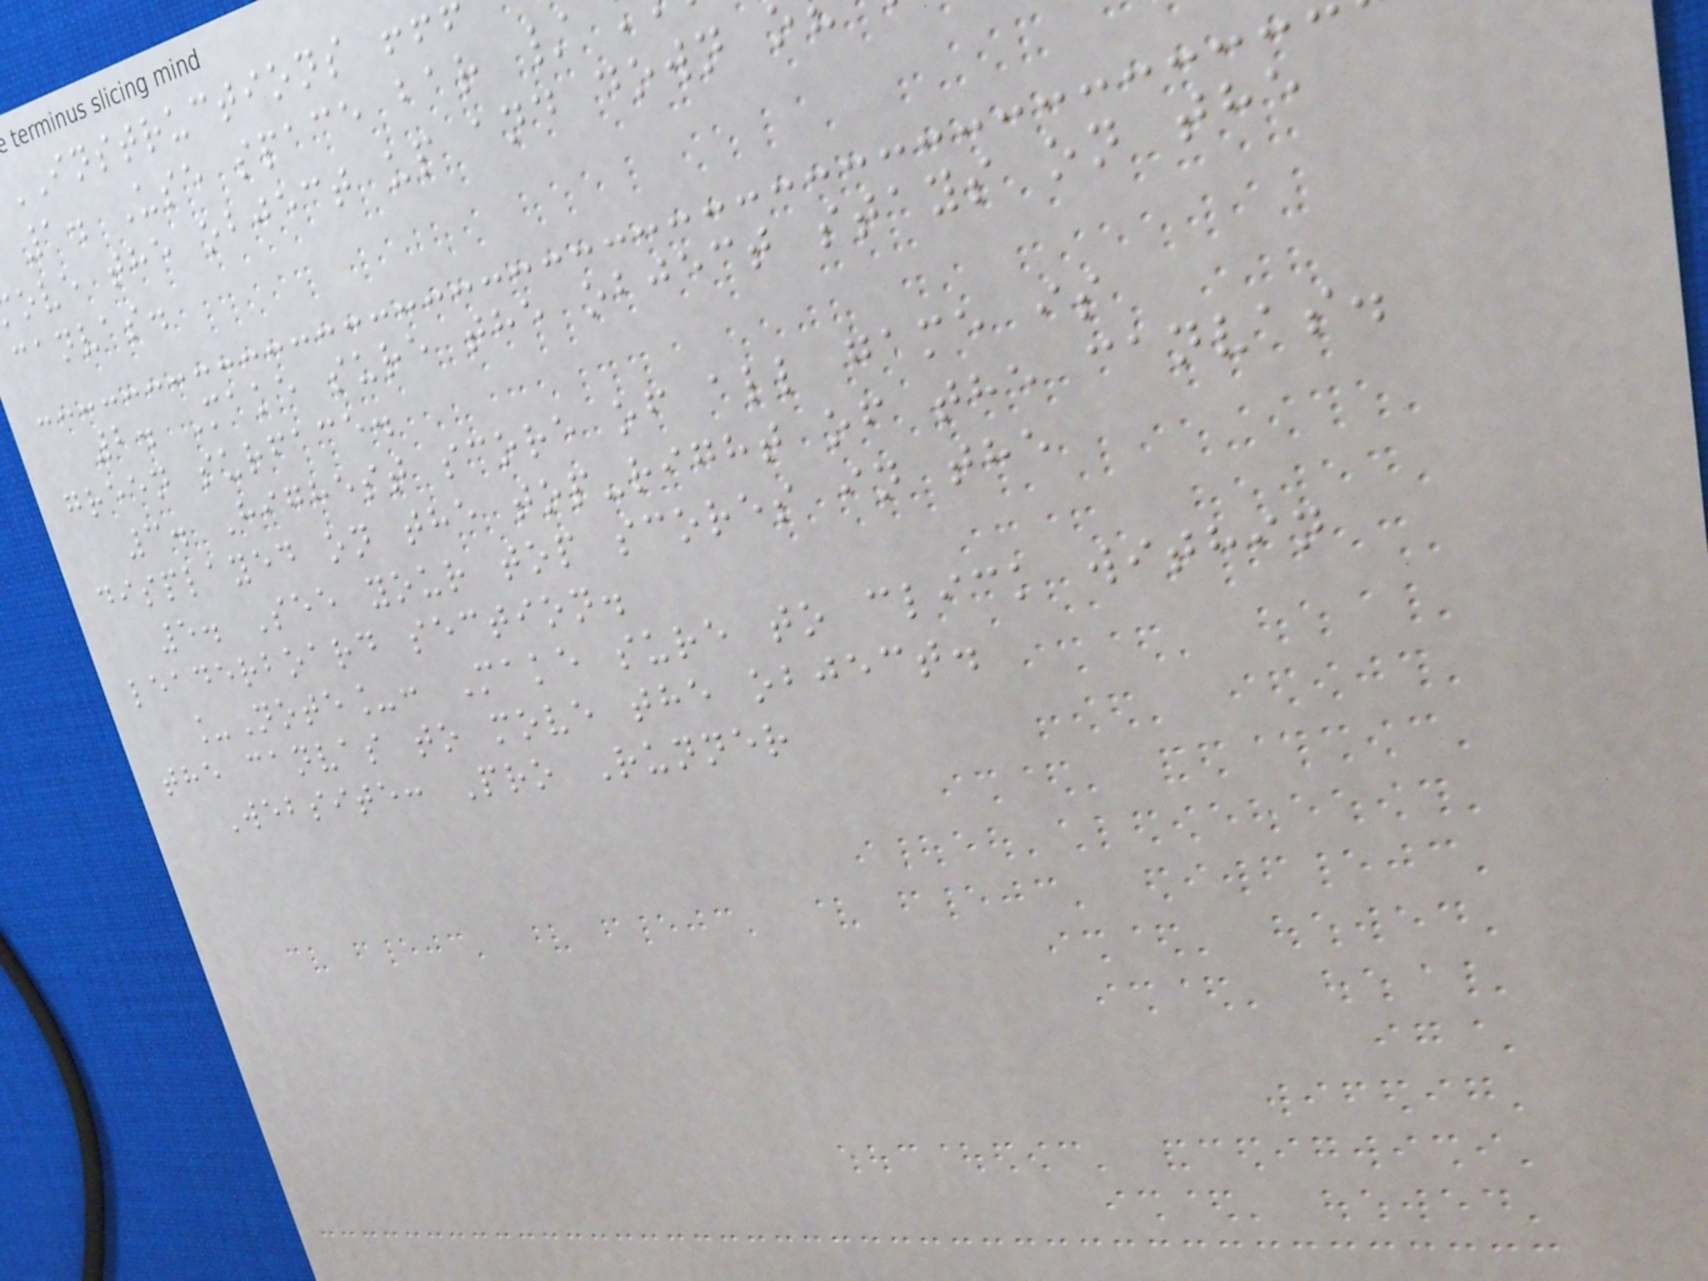INSTRUCTIONS !
1. Use space bar /
ove the object up and down
canvas.
2. Make sure the object stays on the
green surface.
3. Highest score of all game is
displayed on the top-right of the canvas.
5. See your top scores in the
leaderboard section.
_Note_: Make sure to click within
the canvas to move the object.
Website: Pro Runner
